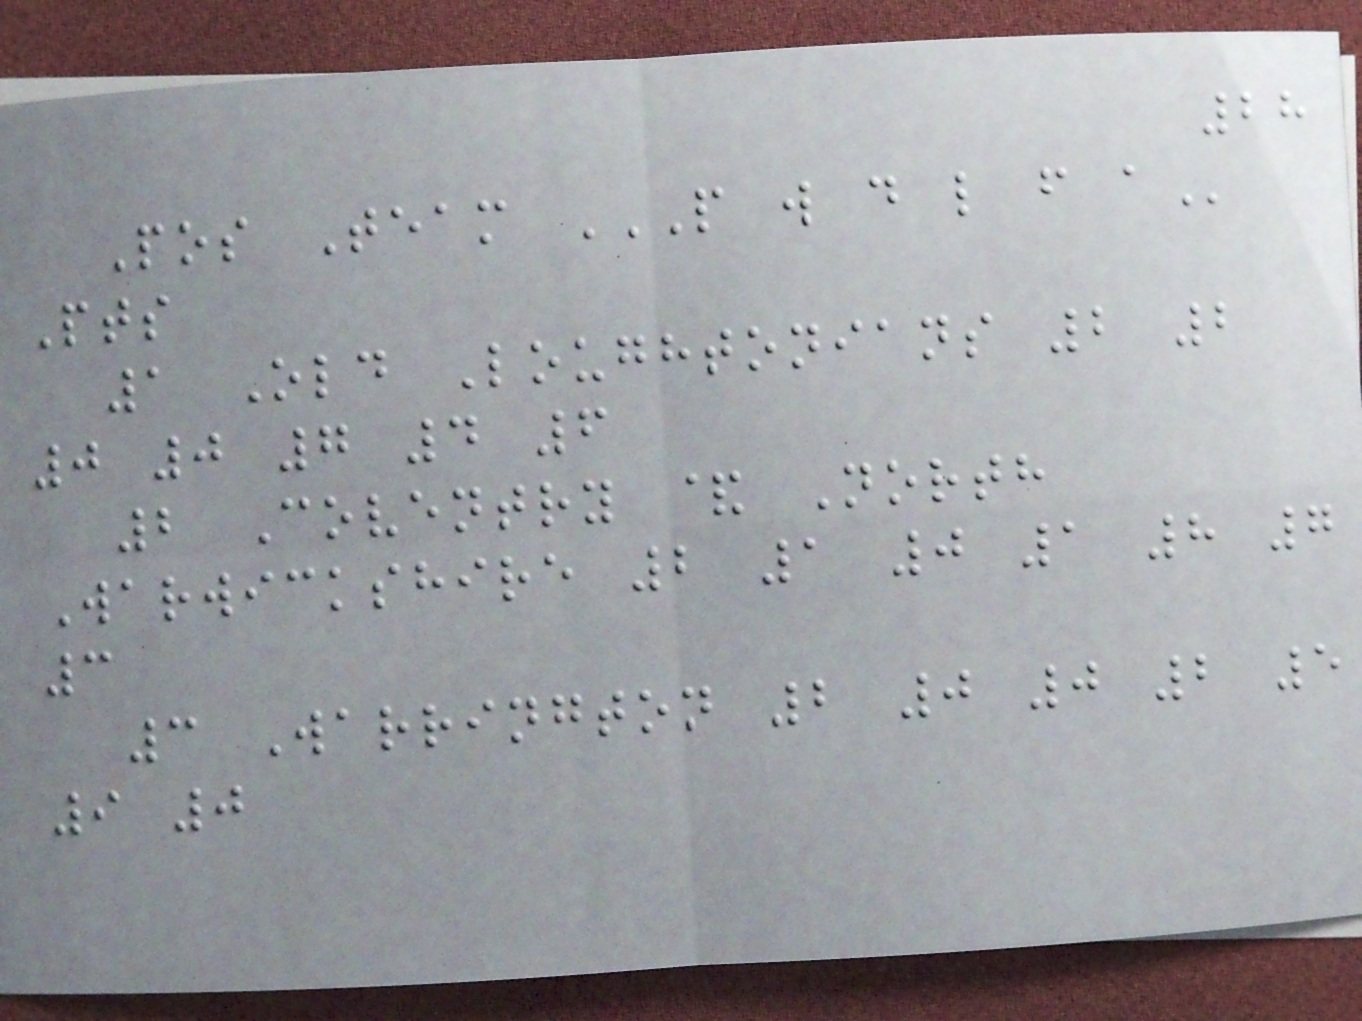28
Pos Team P W D L F A
Pts
1 Old Loughtonians 2 2
0 0 7 4 6
2 Coventry & North
Warwickshire 2 1 0 1 8 7
3
3 Warrington 2 0 0 2 5
9 0
